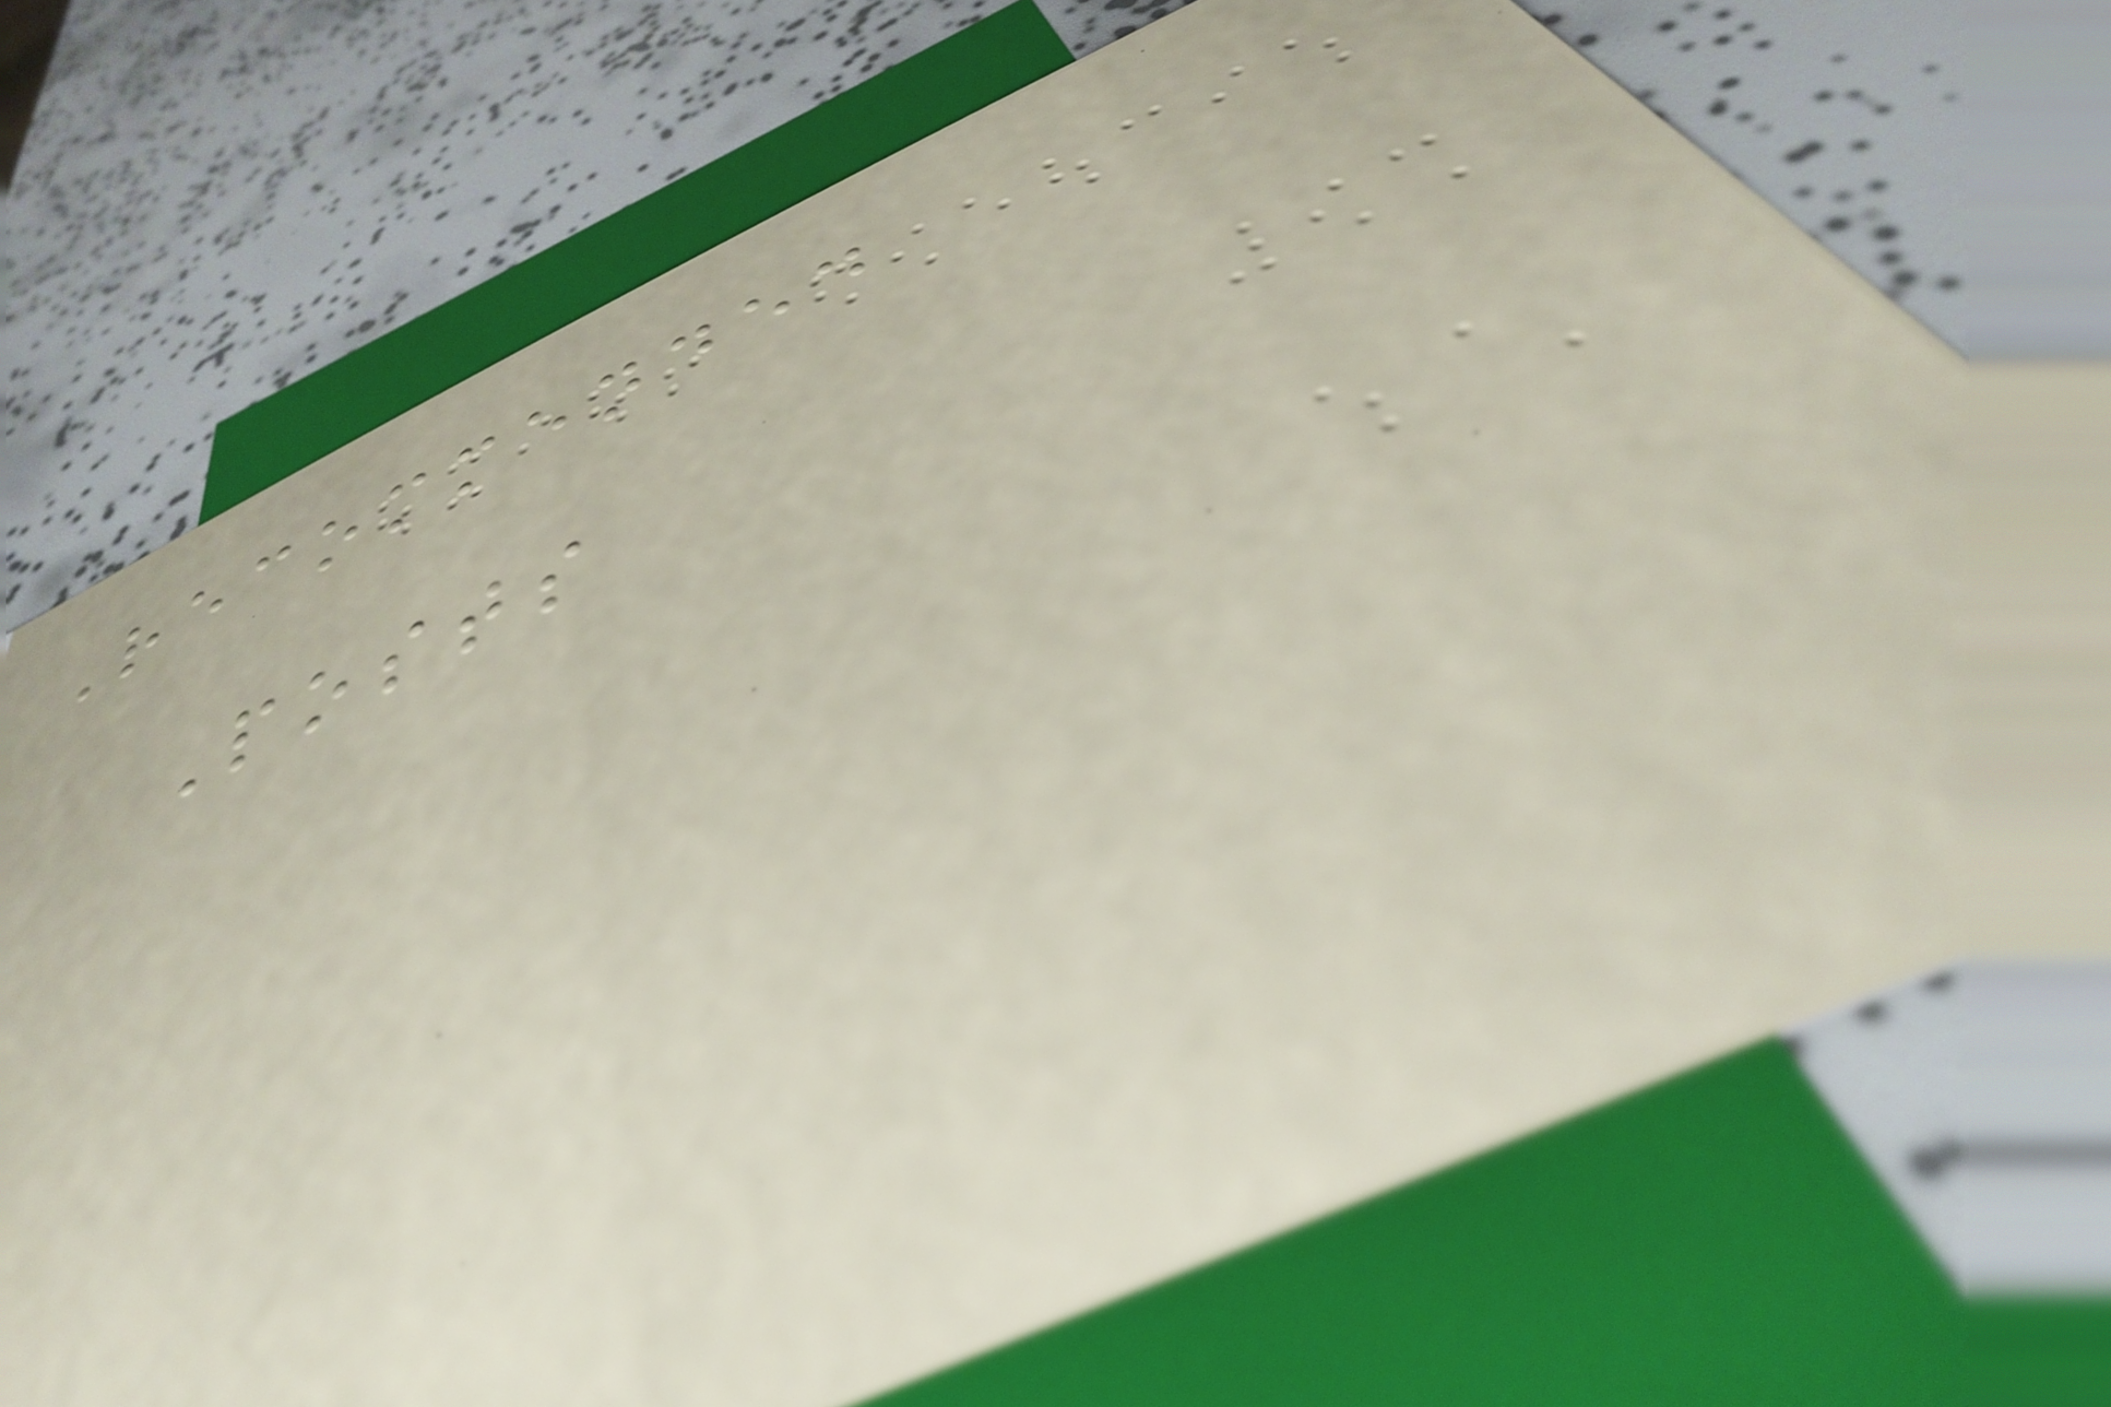Recommended
Posts
